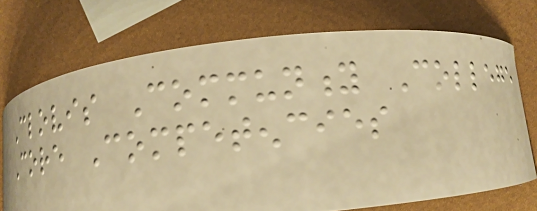Clovis Community College
Core Competencies
